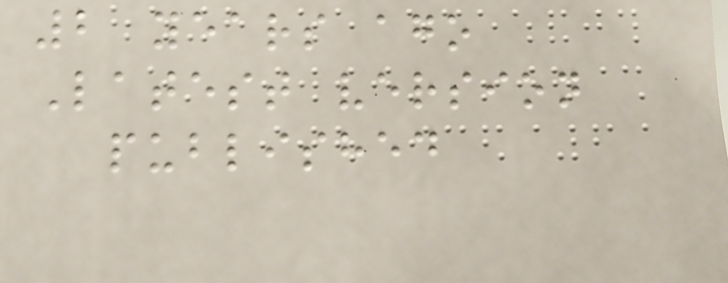2 years ago
Latest version
published
